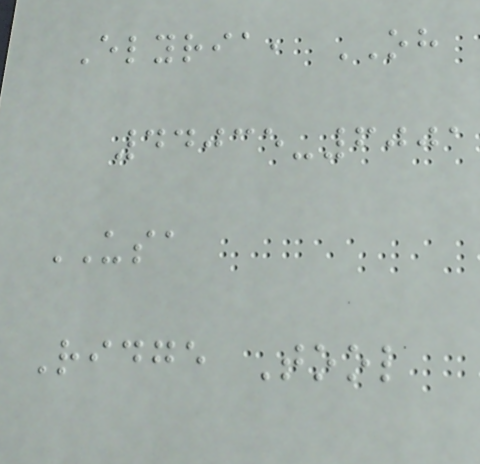Elyria, OH
44035-6001
USA
Ridge Tool
